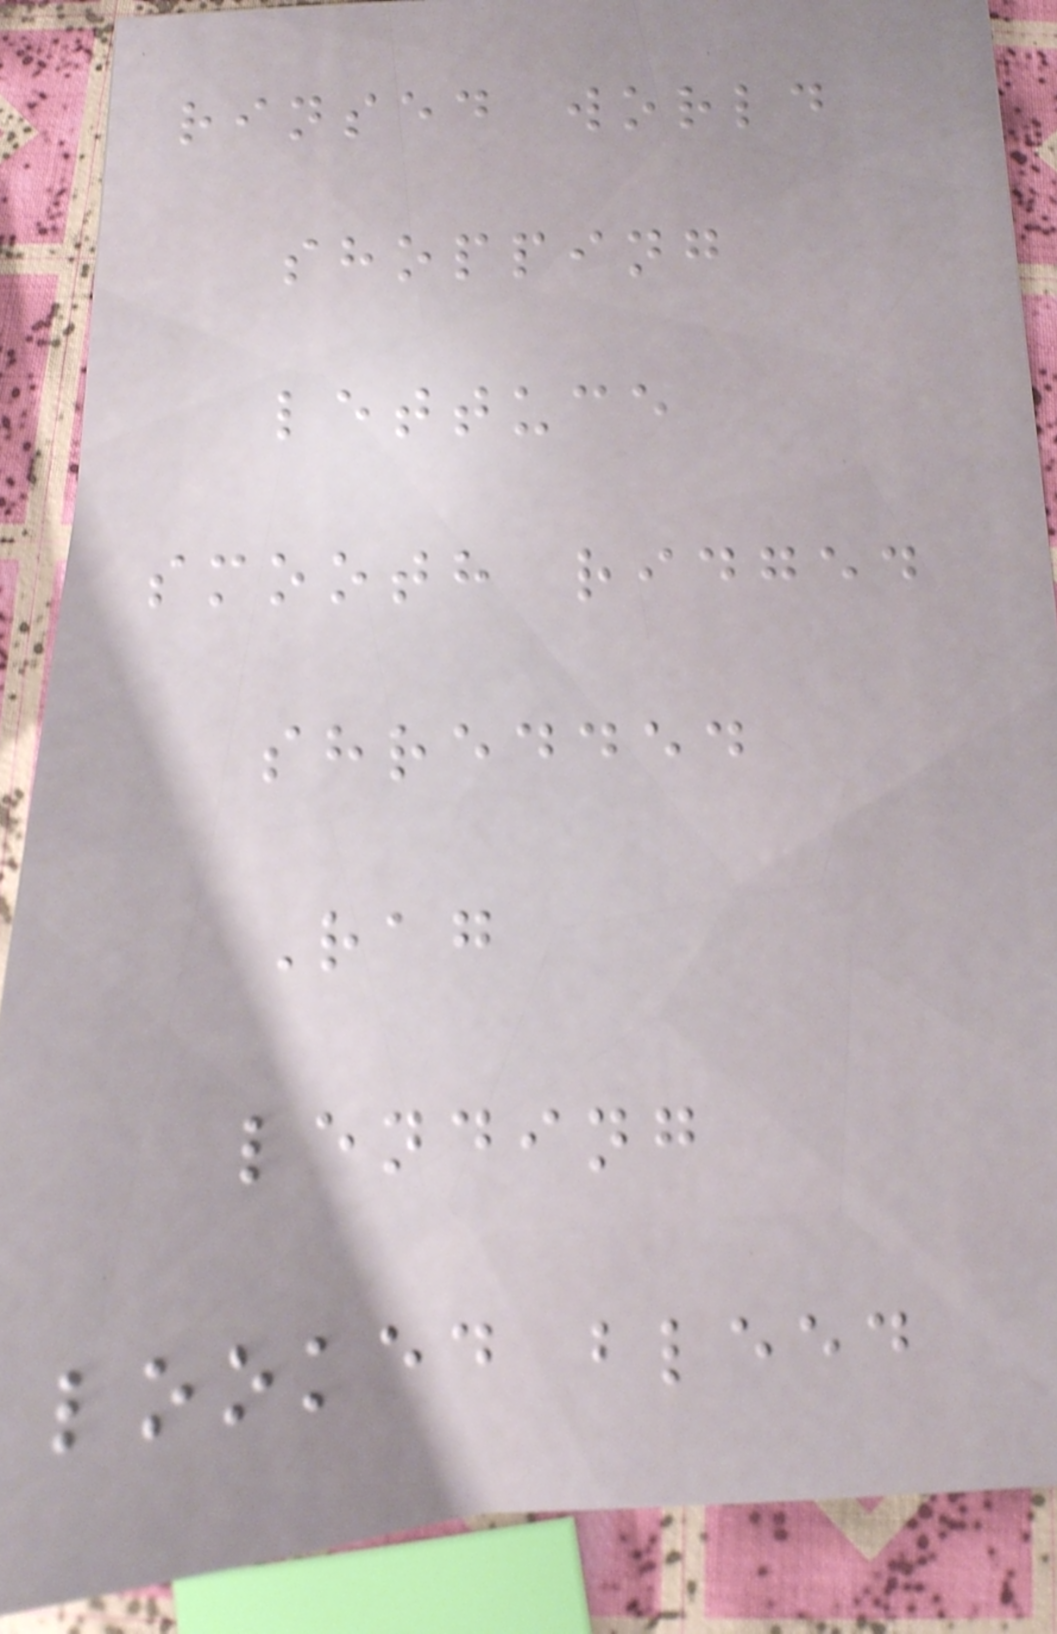rinsed world
shopping
lettuce
smooth ridged
shredded
Rag
lending
looked bleed
